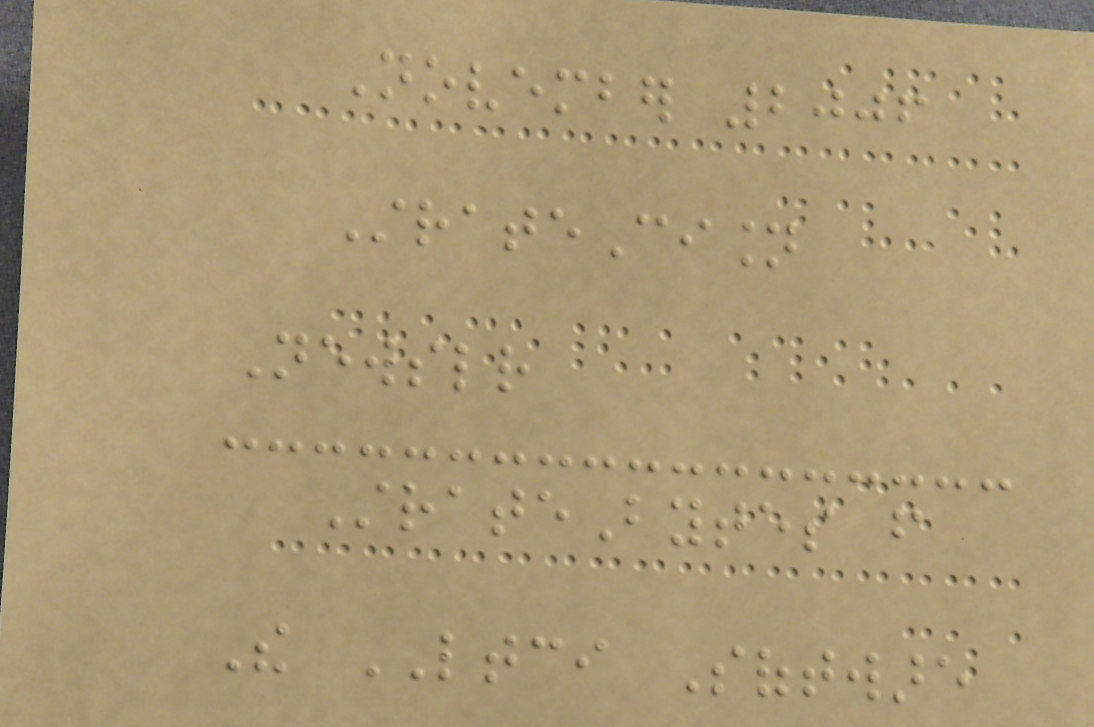November 2006
StrateCision
Newsletter
StrateBytes from
The LTCI Software
